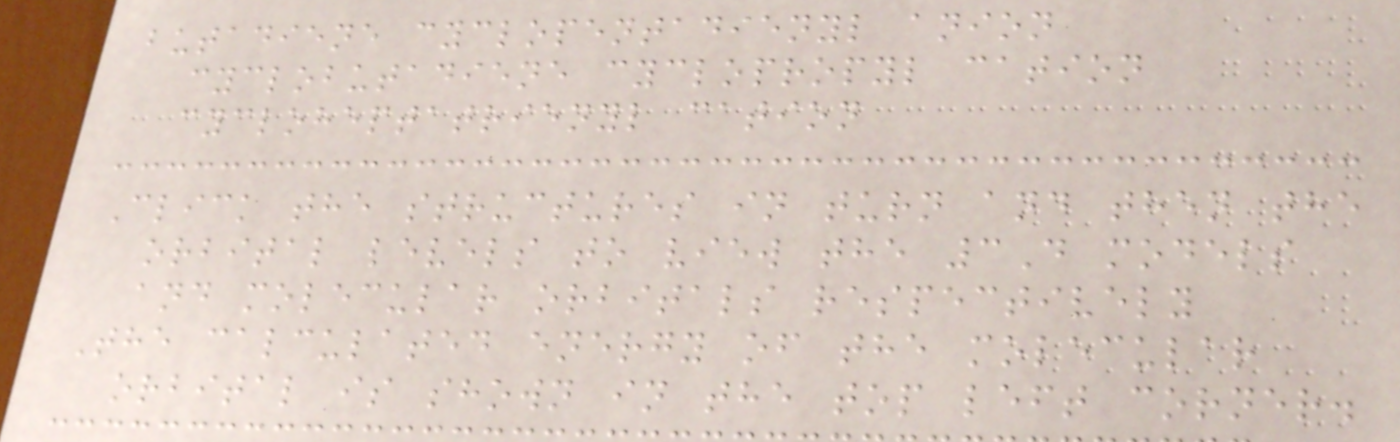butadiene cyclopentadienyl anion
cyclobutadiene cyclopropyl cation
cycloheptatrienyl cation
Click the structures in turn and then the
orbital levels to view the 3D models
and molecular orbitals respectively
The calculated energy of the molecular
orbital is shown in the top left corner.
